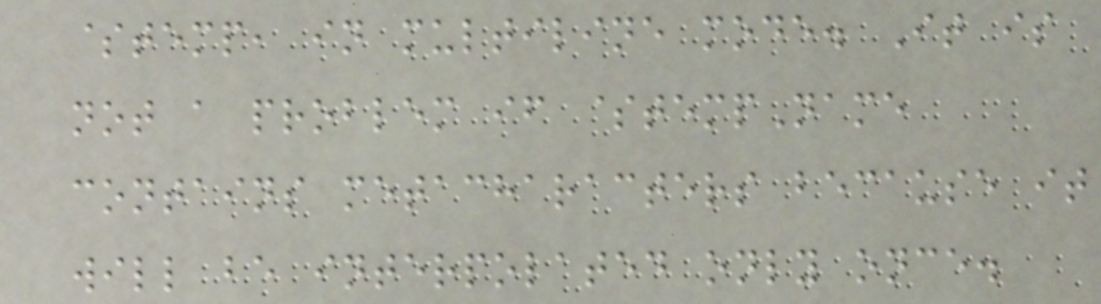$temp, in multiline mode. It is
not a problem if $tempName
contains metacharacters because it
will be interpolated only once.
